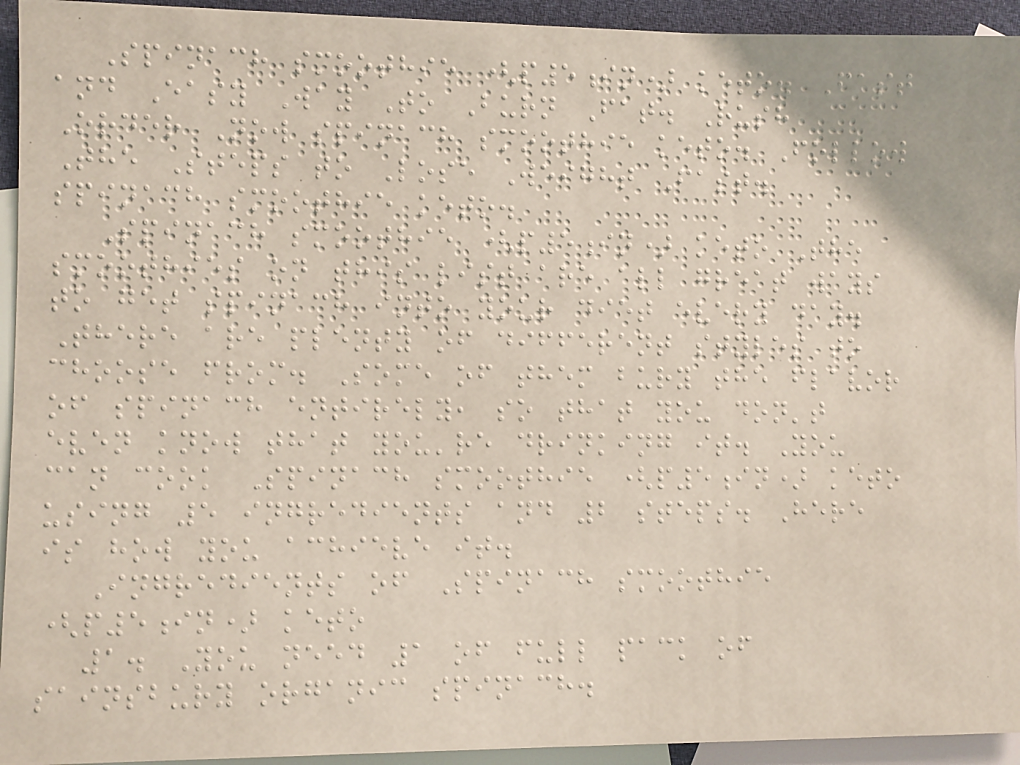Spinach smoothie (p5in) keto. Fast
and Easy Way To Burn Fat. Rush
Order Now spinach smoothie keto. Follow
The Steps to Lose Weight Fast.
spinach smoothie keto.
Spinach smoothie (p5in) keto The
smoothies on this list are all great ways
to get spinach into your diet every day.
There are plenty of different styles to
choose from. Some of them bury the flavor
of spinach entirely, so that you don't
even know that you're drinking it. You
can cook Spinach smoothie (p5in) keto
using 5 ingredients and 2 steps. Here
is how you achieve it.
Ingredients of Spinach smoothie
(p5in) keto
1. You need 1 of full pack of
sainsbury organic spinach.
